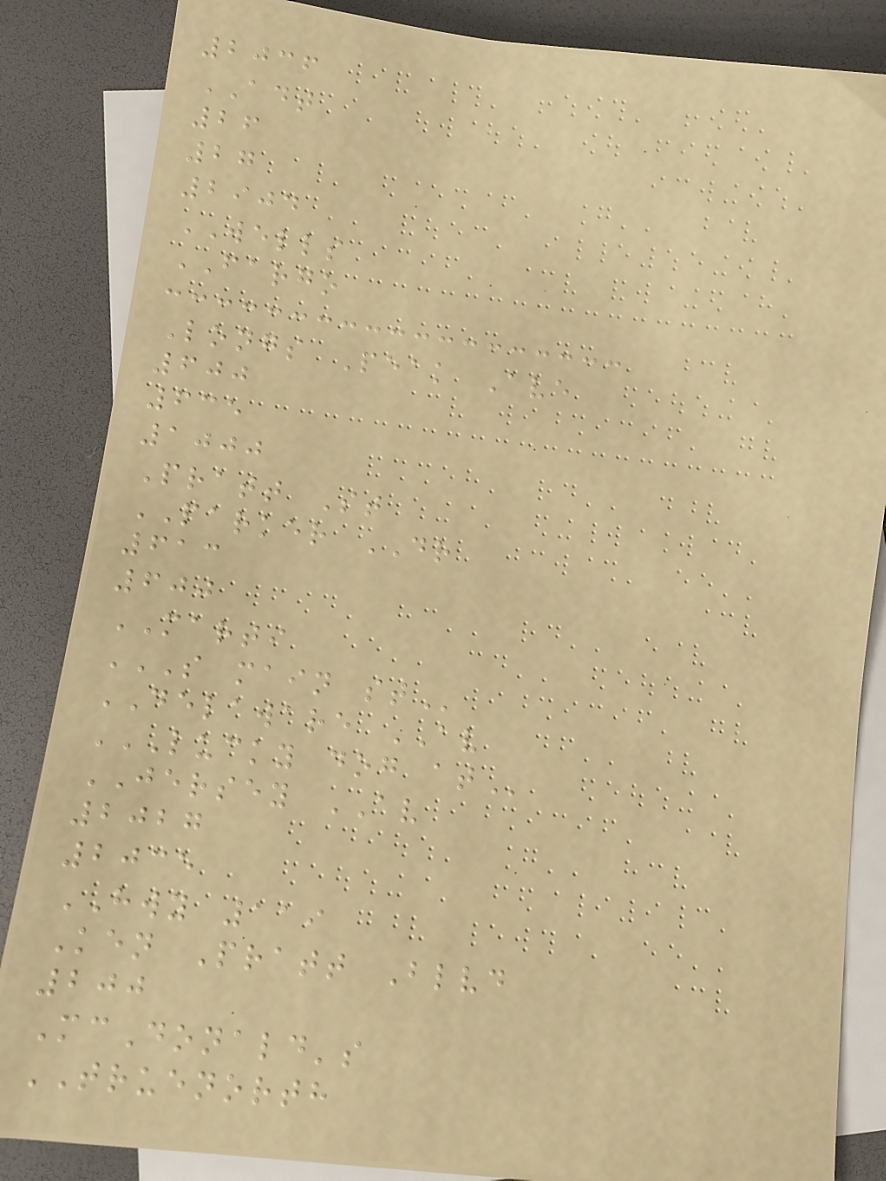2036
ADT
26
27
2904
WELLS
FARGO
Longs Peak Ave
600
635
1000
Pratt St
PARKER DR
613
600
MARTI
S MAIN ST
DELAWARE AV
LUCKY DOG AT
JERSEY AV
2027
2035
HWY 119
Ken Pratt Blvd
200
McDonald's
TRUENORTH
